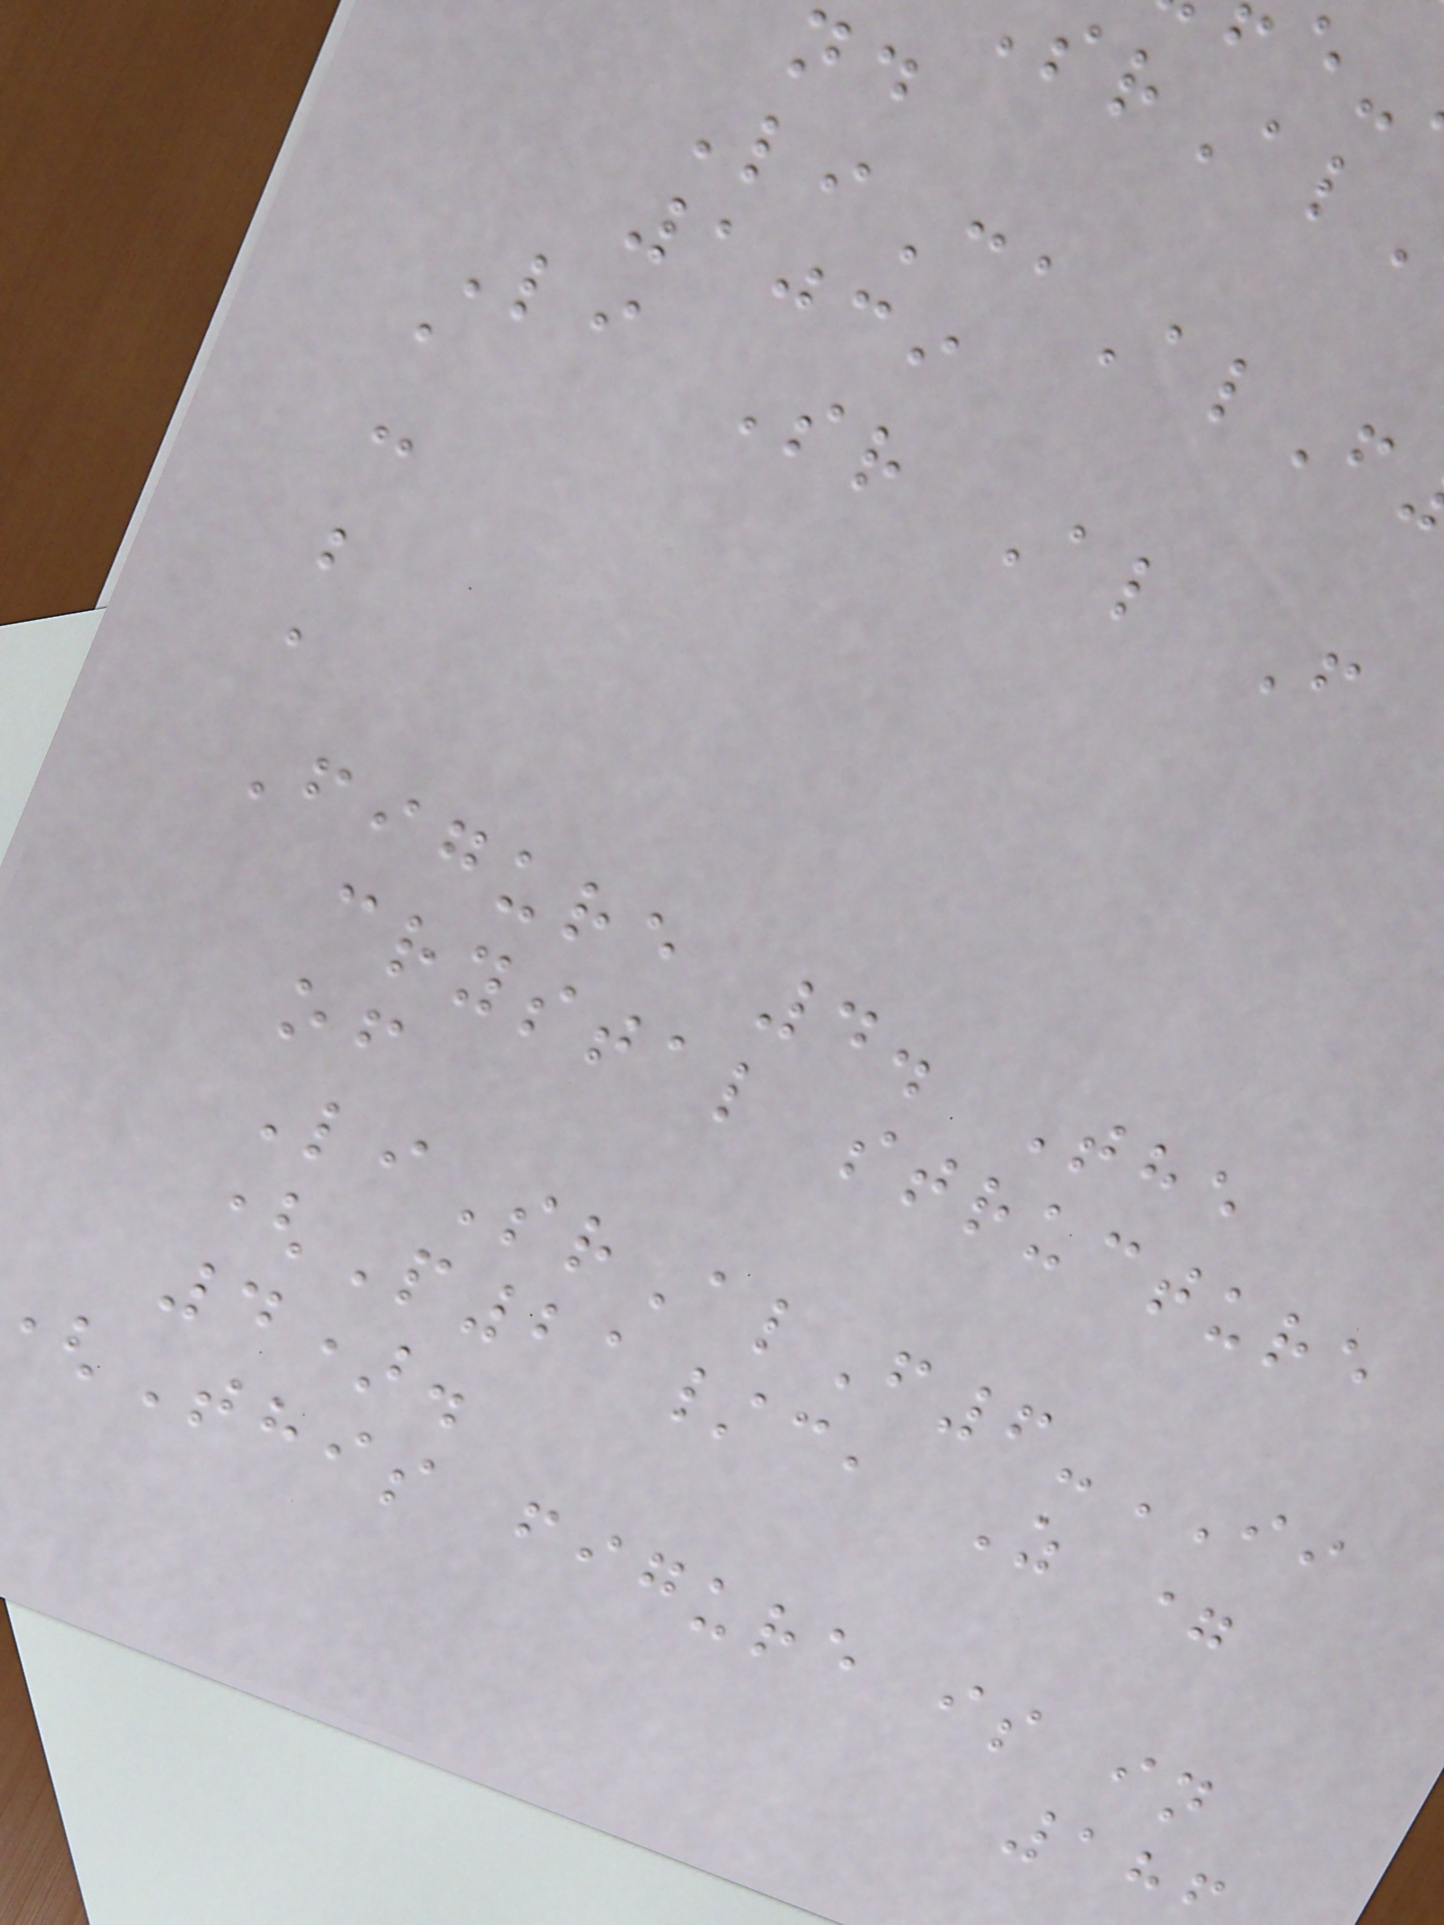LiCaAlF
1039
Li Sr Al F
a
c
b
a
Figure 4. The
crystal structure
of
LiSrAlF6-II
(P21/c, Z =
4).
This figure is in
